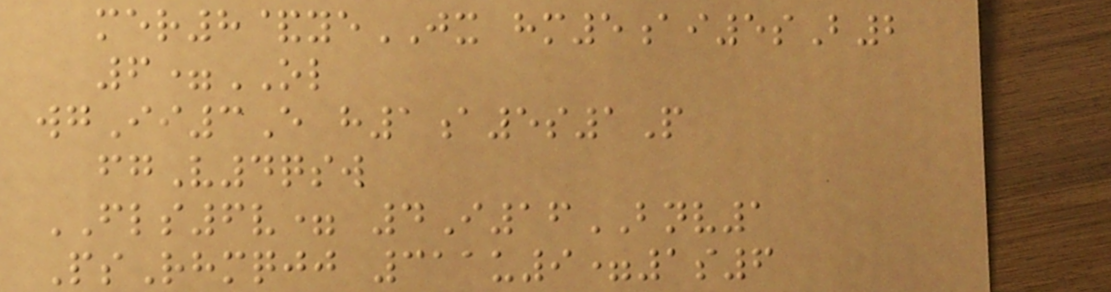mer8&yeJX hm5ai5sB2
6=OL
wgIi3E h1a5s1P
fgV4qsw
FLS6v= 4I16BNV1
PsRhmqjj 311u9=1s6
